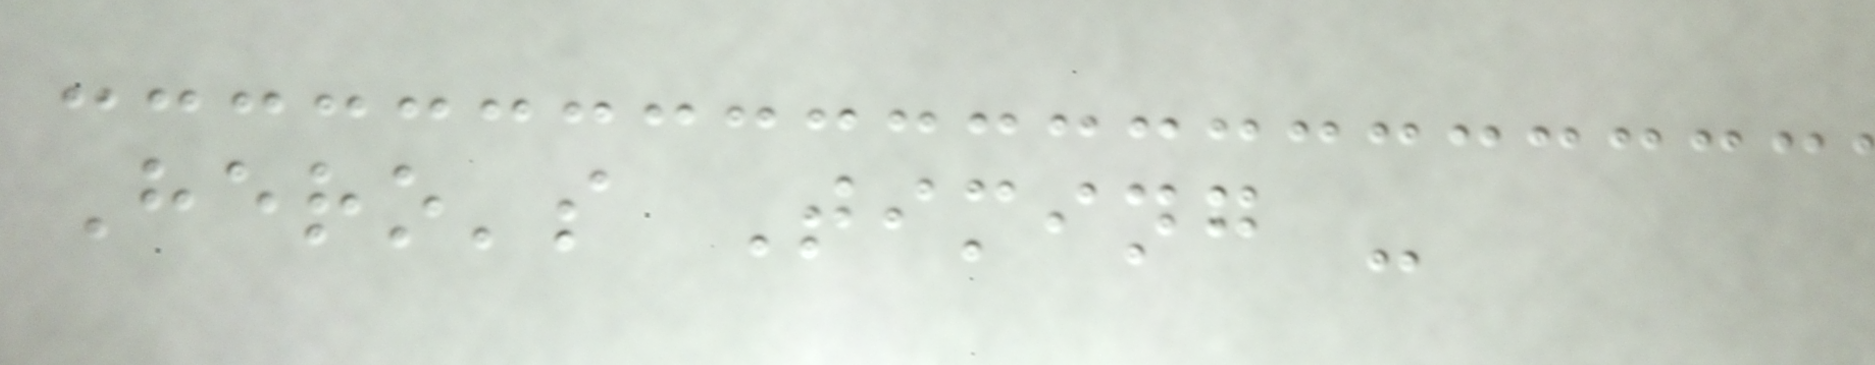Hero's Timing -
